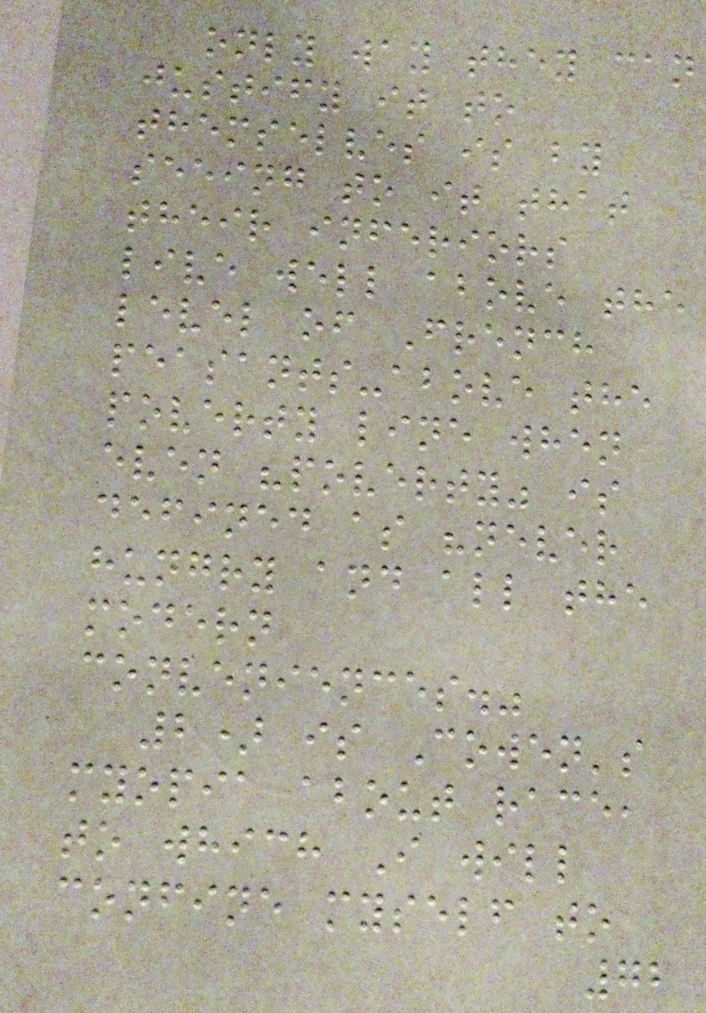only way they can
justify it to
themselves is by
seeing to it that
their inferiors
live well above the
level of French
peasants-above the
poverty line when
even "poverty" is
defined as "never
hungry and all the
modern
conveniences."
2) is Cowen's
myopia about race,
to which I will
confine myself to
72
